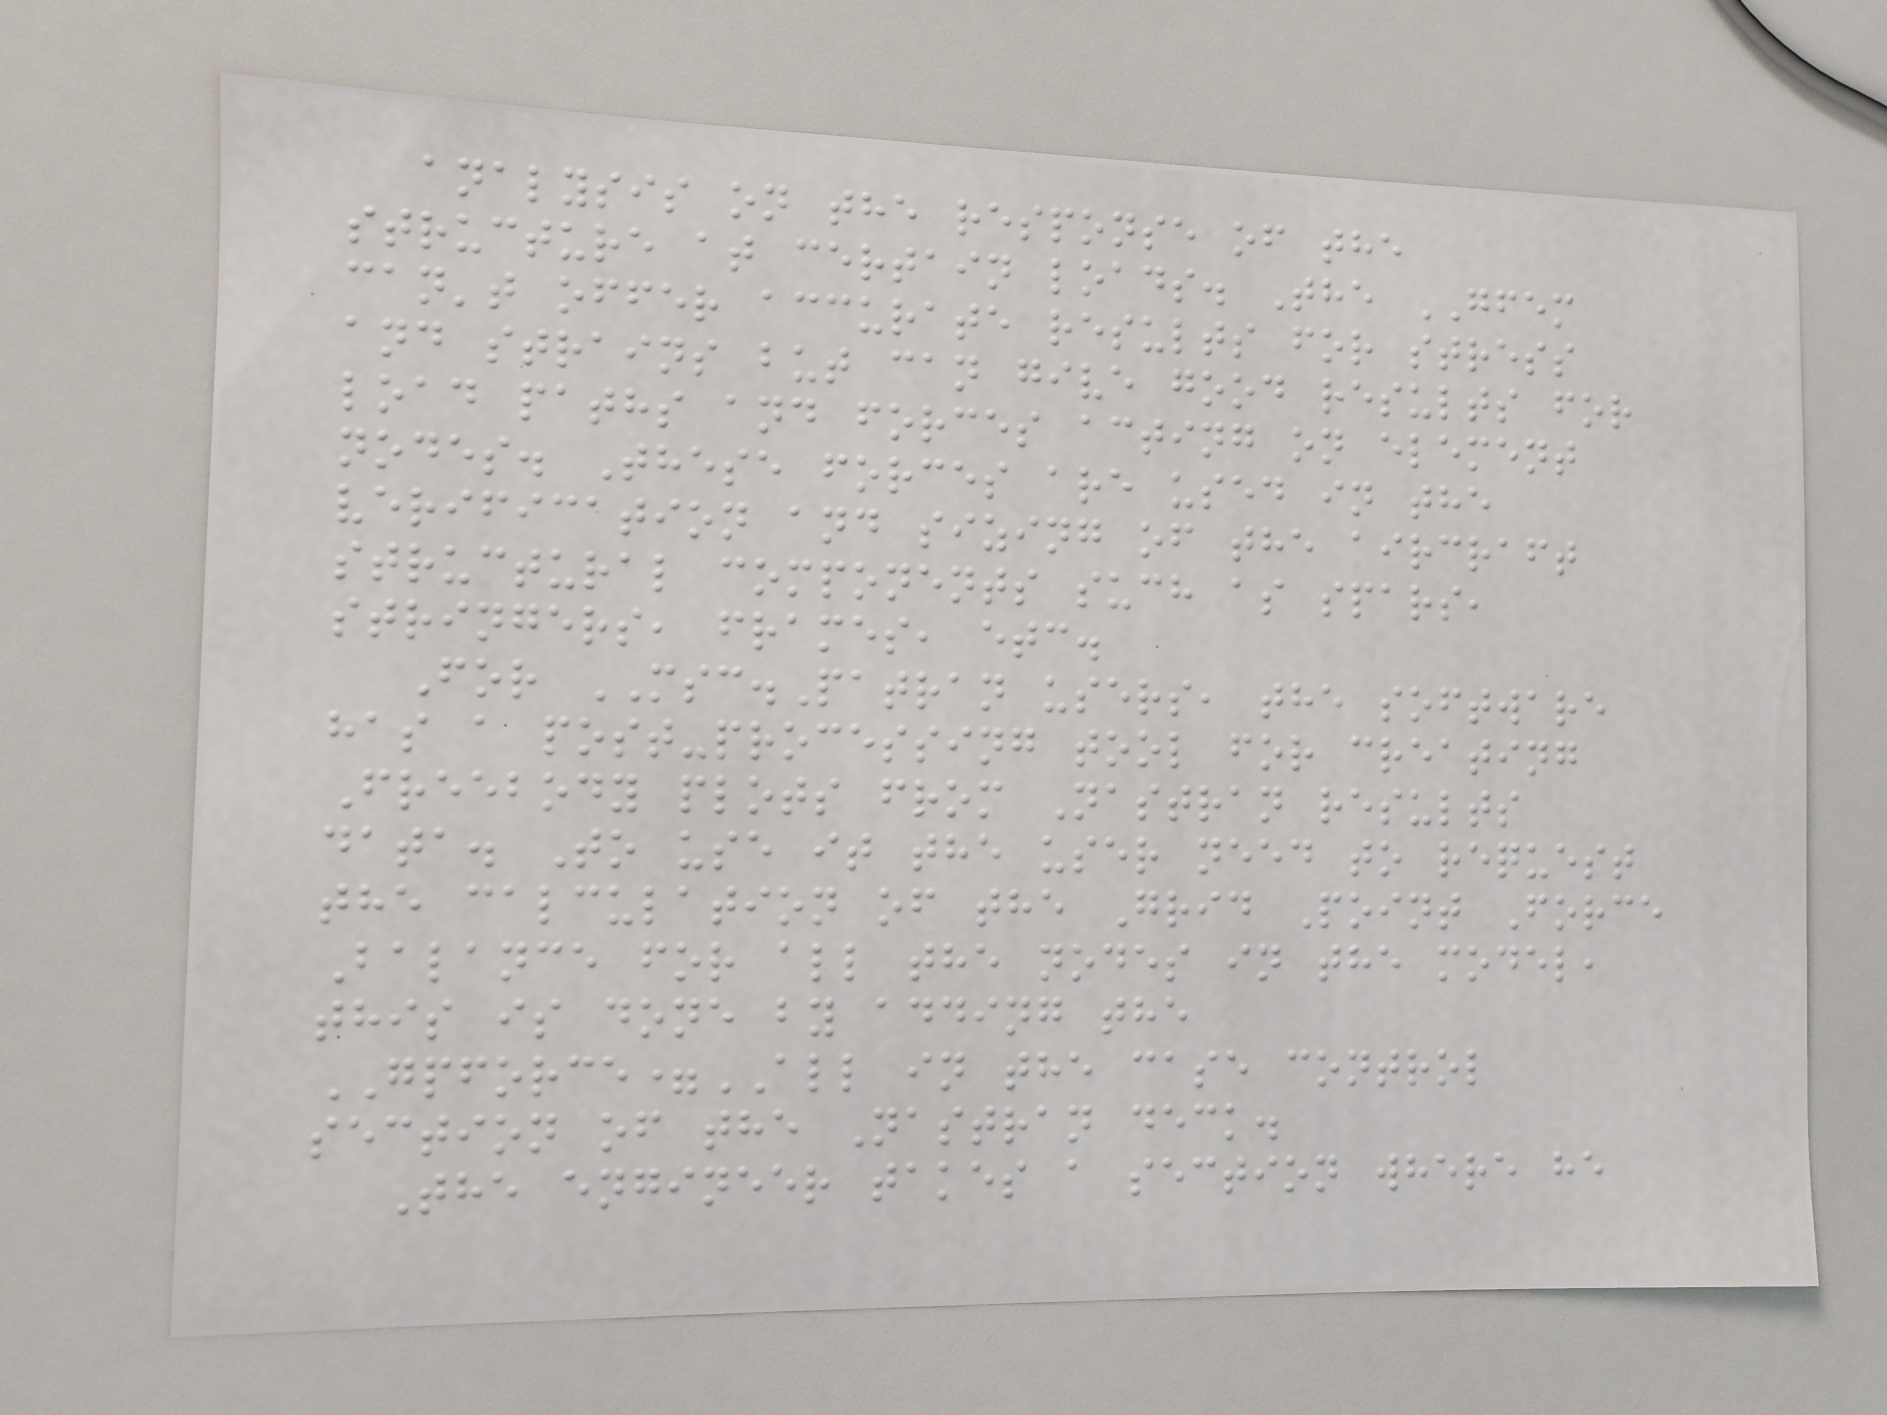analysis on the response of the
structure at certain loads. The GFEM
can't offer accurate results for stress
and strains but can give good results for
load paths and forces acting on element
nodes. These forces are used in the
verification and sizing of the aircraft
structural components such as spars,
stringers, frames, etc.
For MSC.Patran users, the software
has a post-processing tool for creating
Freebody plots from Nastran results
data. To use it the user need to request
the calculation of the Grid Point Force
Balance for all the nodes in the model,
this is done by adding the
GPFORCE=ALL in the case control
section of the Nastran deck.
The engineer takes a section where he
